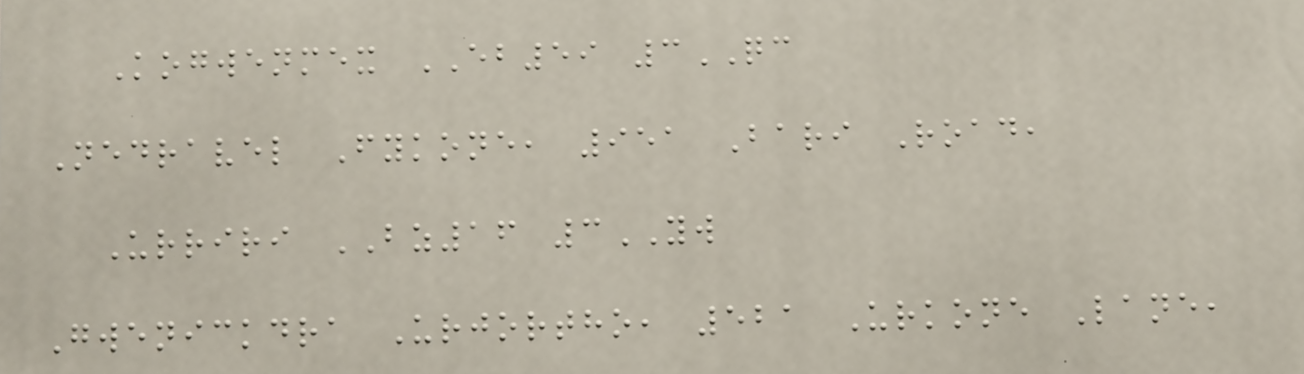Kogwenmex EB59 3QC
Nedravel Fykone, 951 Bari Road,
Urriri BZ16 3YW
Gwenickdra Urjortho, 521 Urkone Lane,
